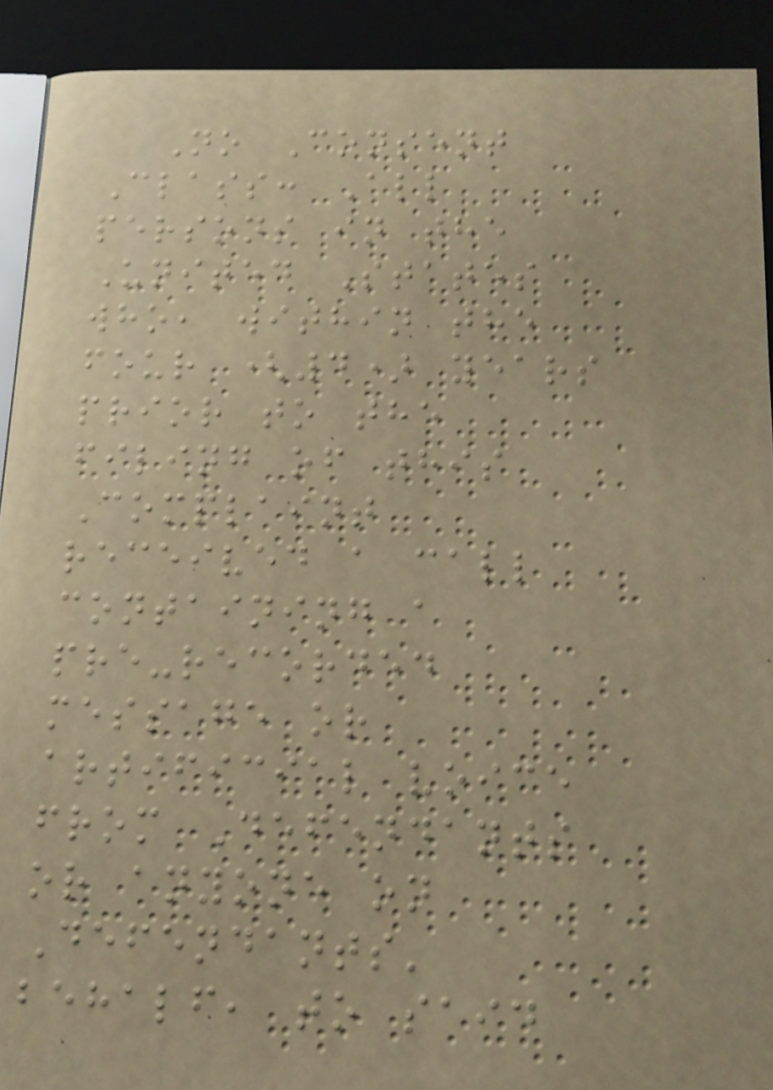No Consent
Class: All
persons in the
United States
who, within the
four (4) years
prior to the
filing of this
Complaint
received a call
containing a
pre-recorded
message or
artificial voice
from Defendants
or anyone on
Defendants'
behalf, to said
